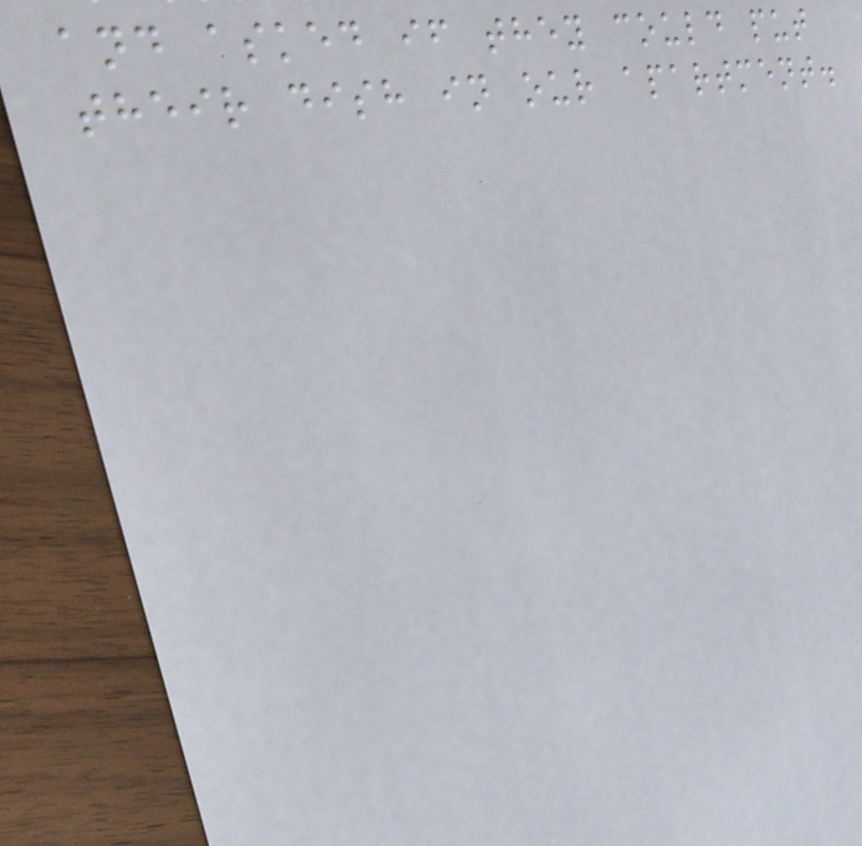and asked if they could put
their dish in our apartment.
